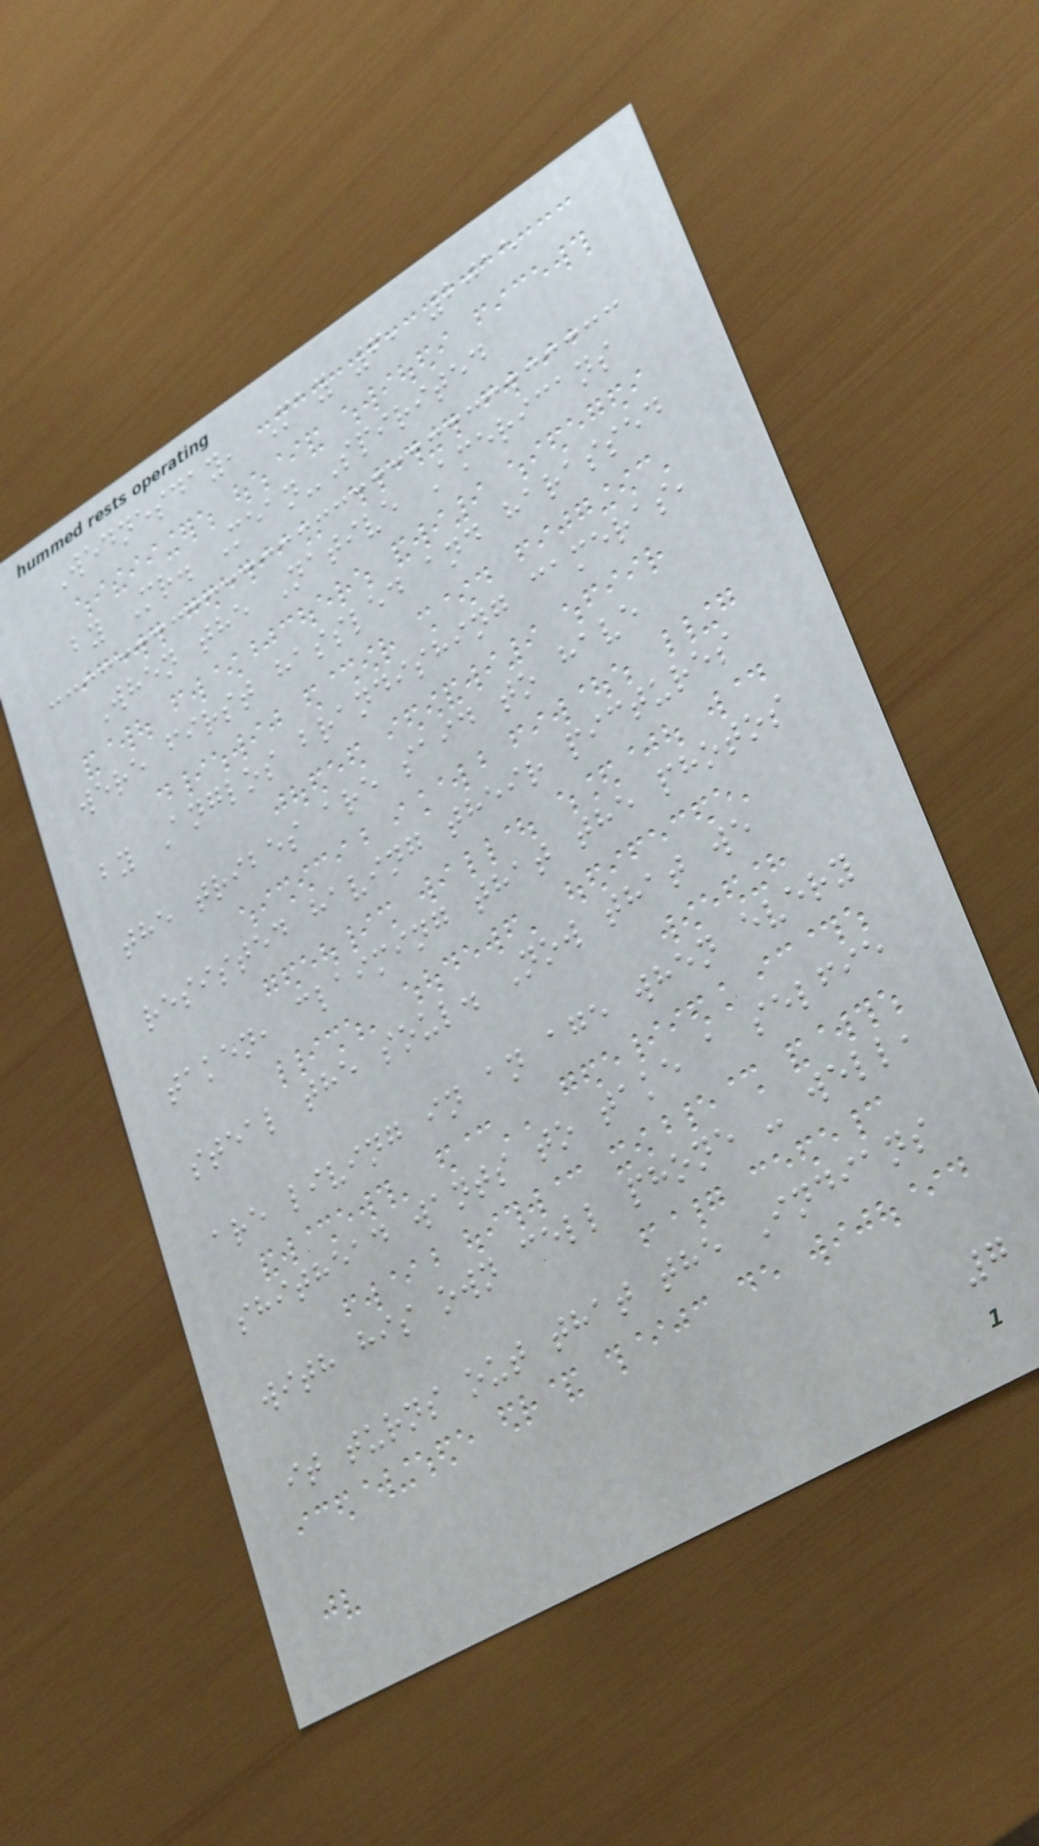Wednesday, May 6, 2015
by Mr. Mean-Spirited
When the Native Americans
were first hassled and harassed
by Anglos brandishing cameras,
the tribes are said to have
resisted having their pictures
taken, claiming that the photos
steal the soul. Now that we
are living in an age when every
shithead wants to take a selfie
with his own cell phone - well,
it turns out that the Indians
7
